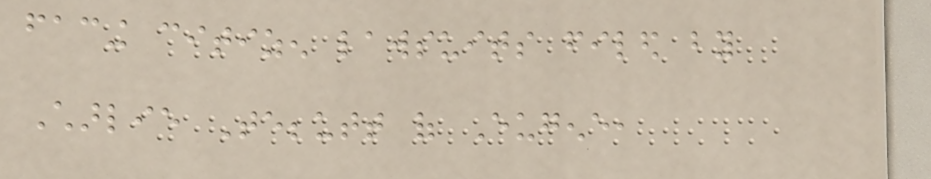facing citizen lawsuits filed by
Charlie Tebbutt of Eugene,
